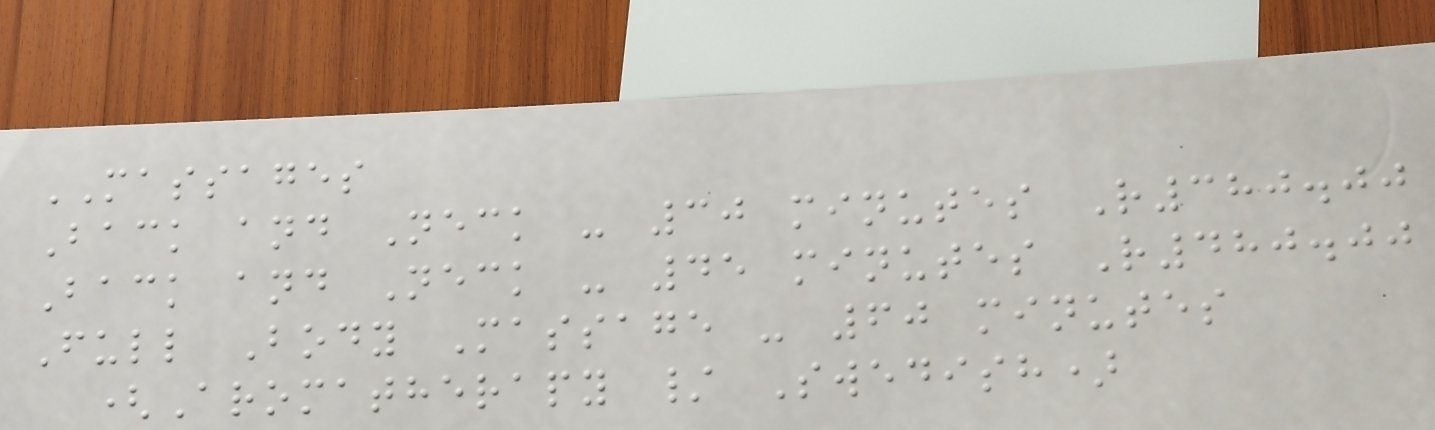MASSAGES
Back and Neck - 30 minutes R380.00
Back and Neck - 45 minutes R480.00
Full Body Massage - 60 minutes
(Aromatherapy / Swedish)
